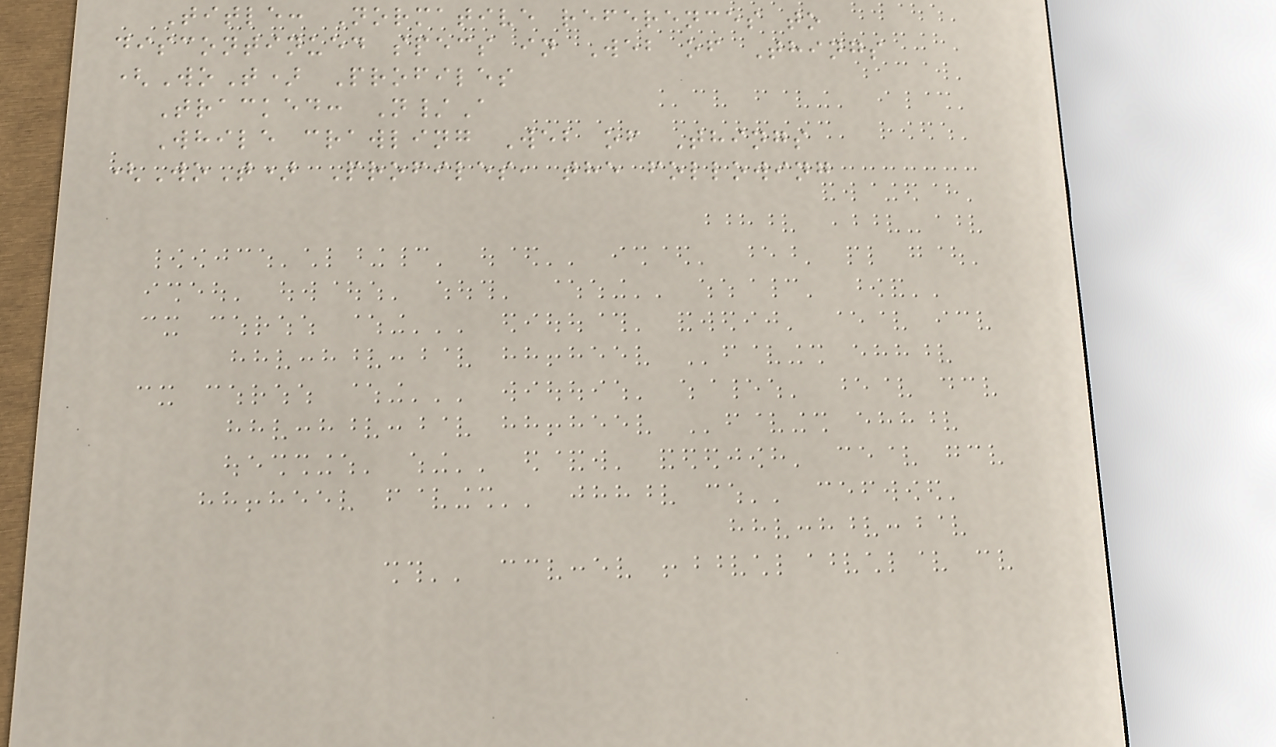Title: Normative references to
discontinued specs in Web of Things
(WoT) Profiles
Tracked: N/A
While crawling Web of Things
(WoT) Profiles, the following
